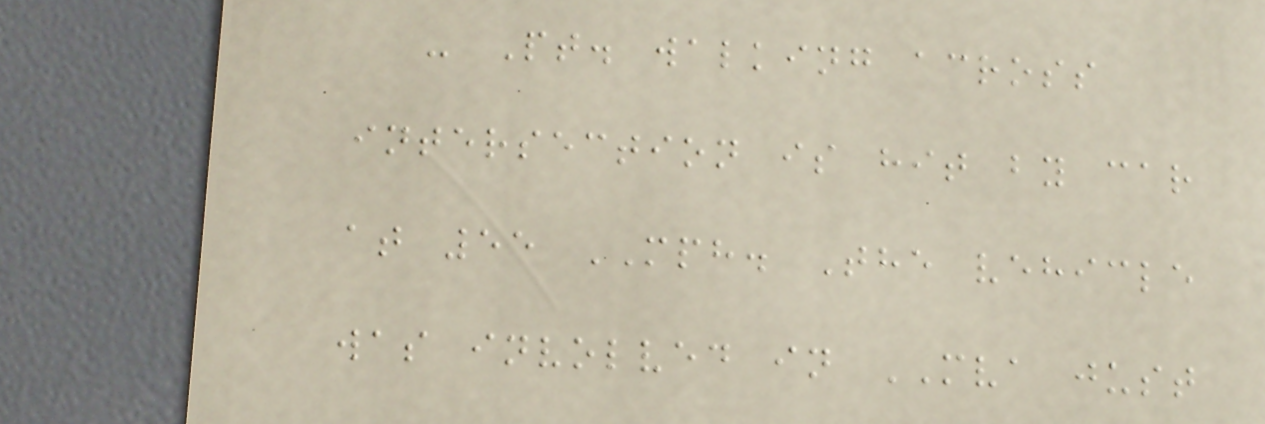- Pt. walking across
intersection is hit by car
at 55 MPH. The vehicle
was involved in MVA just
